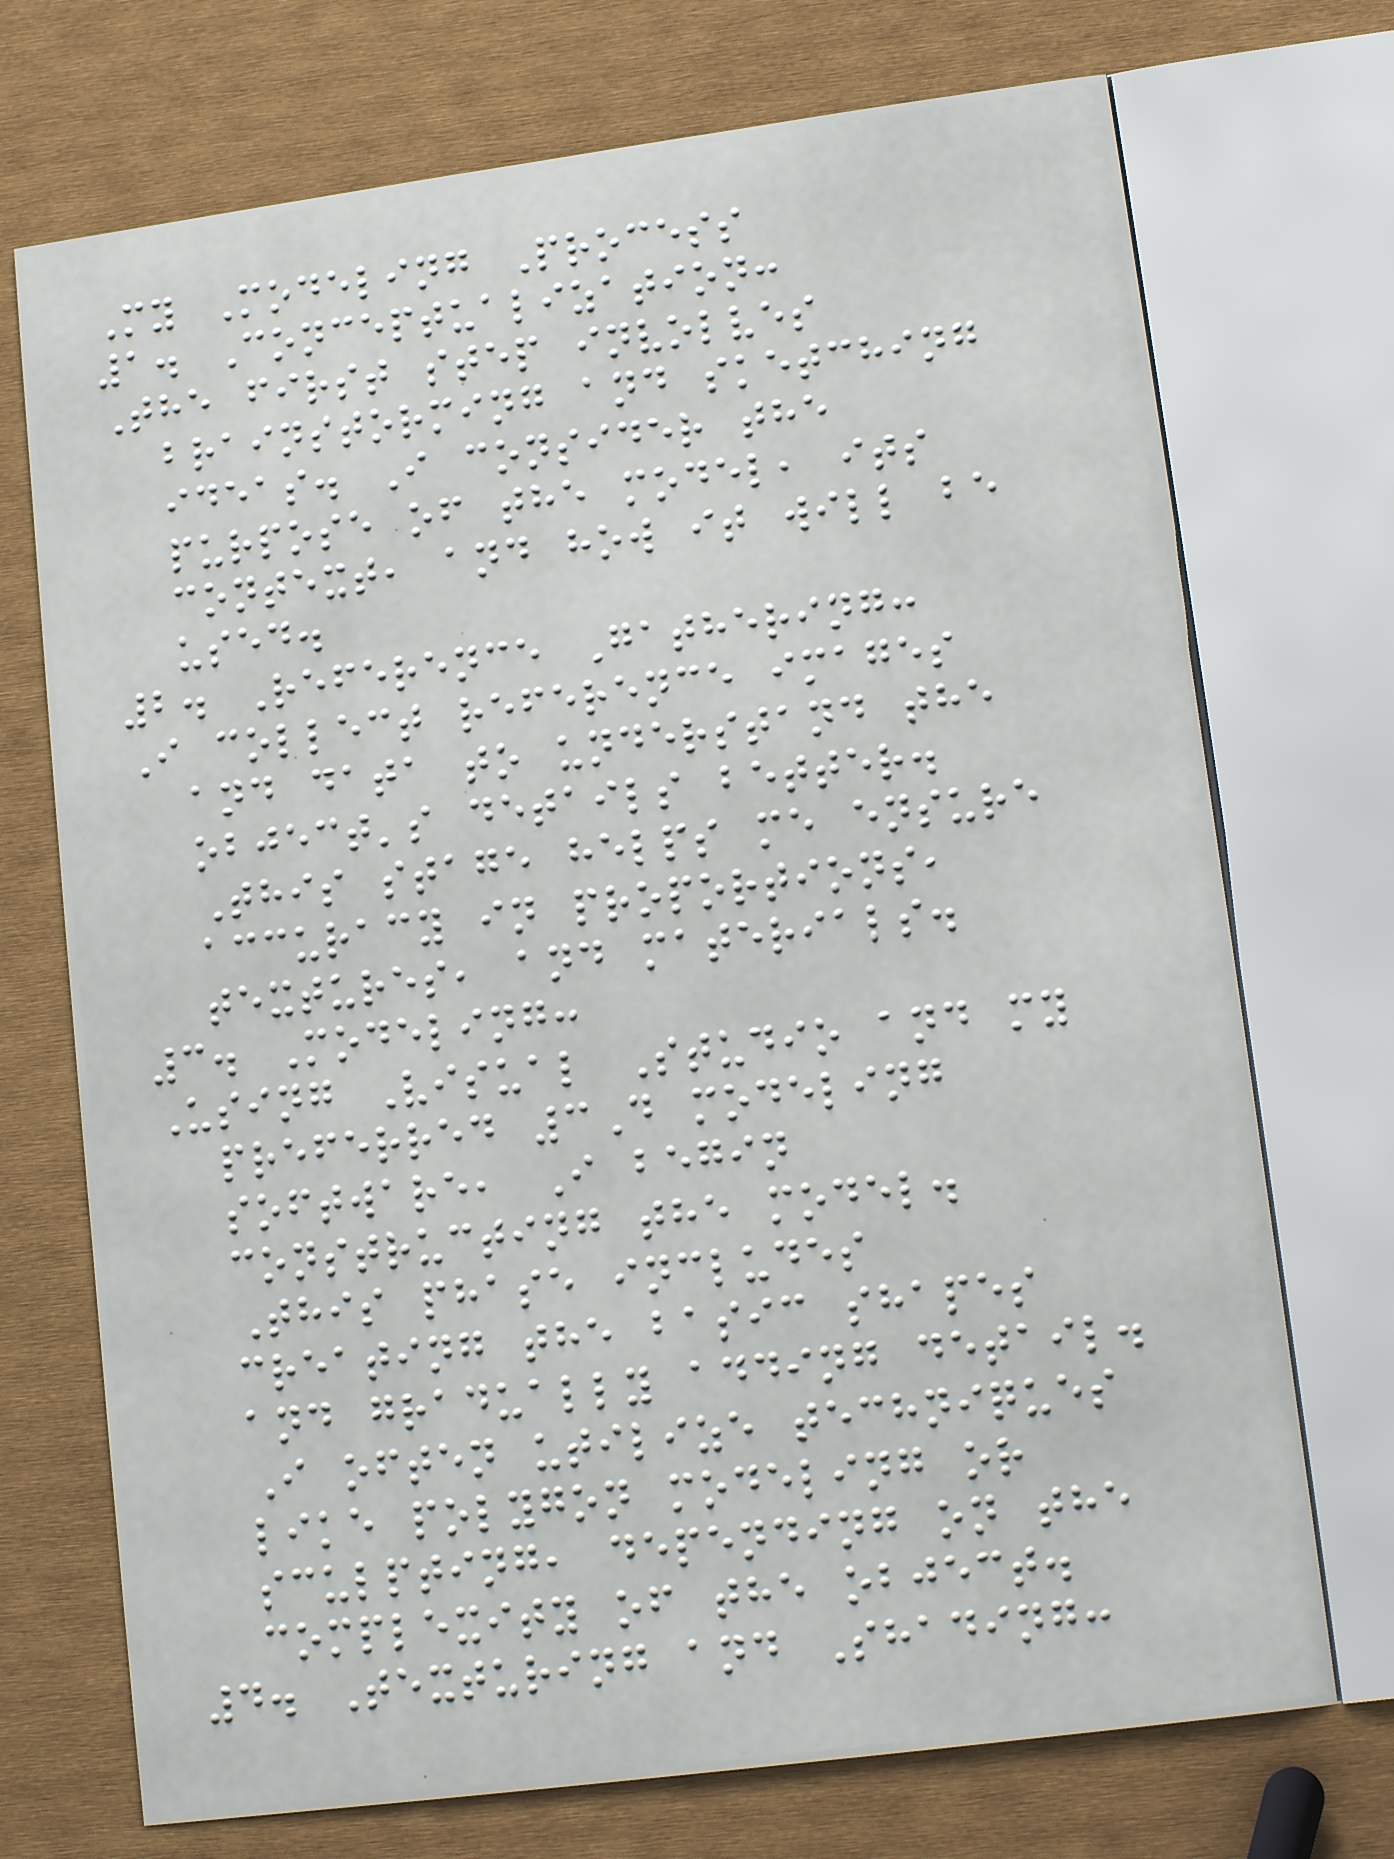My Modeling Process
1. Conceptualization:
The first step involves
brainstorming and sketching
ideas. I consider the
purpose of the model, its
context, and how it will be
used.
2. Reference Gathering:
I collect reference images
and data to understand the
object's details better.
This stage helps me ensure
accuracy in proportions,
textures, and materials.
3. Modeling:
Using Visual Studio and my
preferred 3D modeling
software, I begin
constructing the model.
This phase includes
creating the basic shapes
and gradually adding detail.
I often utilize techniques
like polygon modeling or
sculpting, depending on the
complexity of the object.
4. Texturing and Shading:
